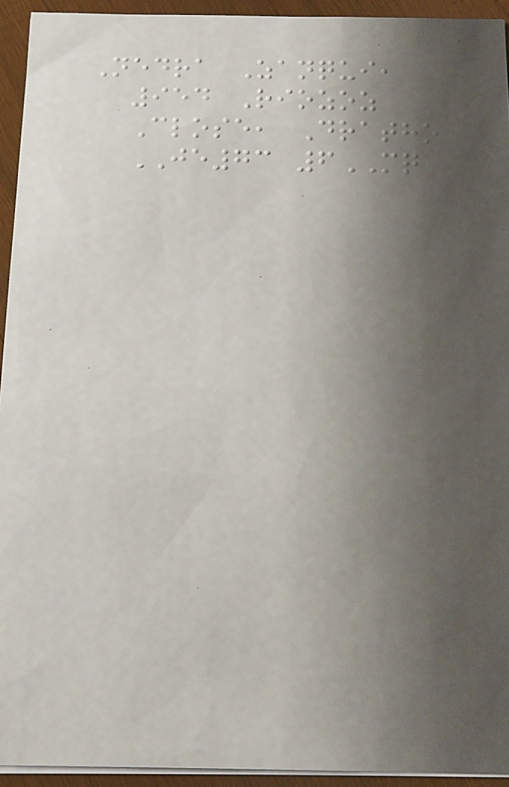Nedra Zanqui,
954 Riozoz
Close, Dratho
JE73 6MQ
